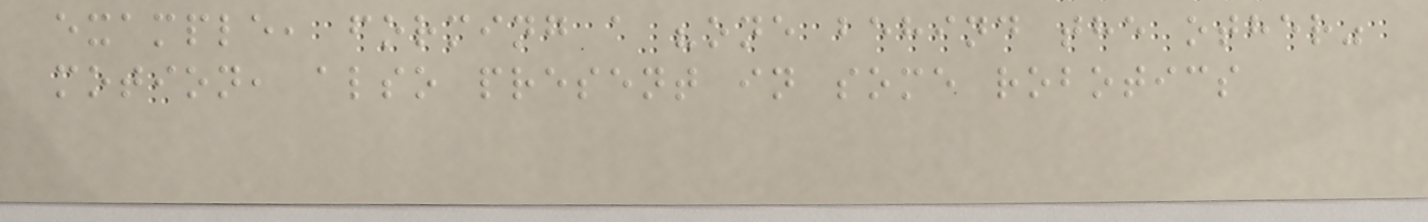example, forming a "one behind the other"
motion, also present in some robotics
